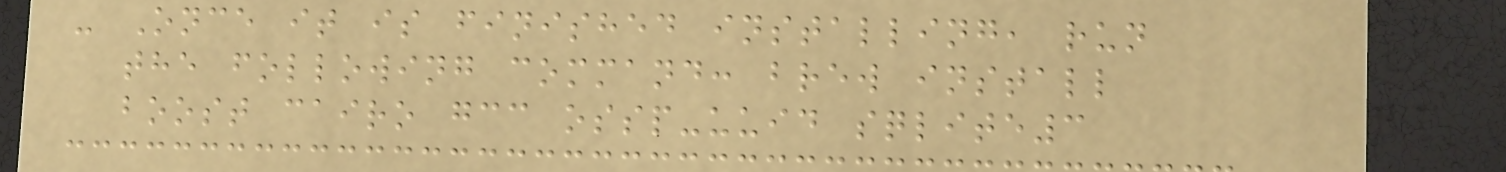- Once it is finished installing, run
the following command: brew install
boost cairo gcc ossp-uuid sqlite3
